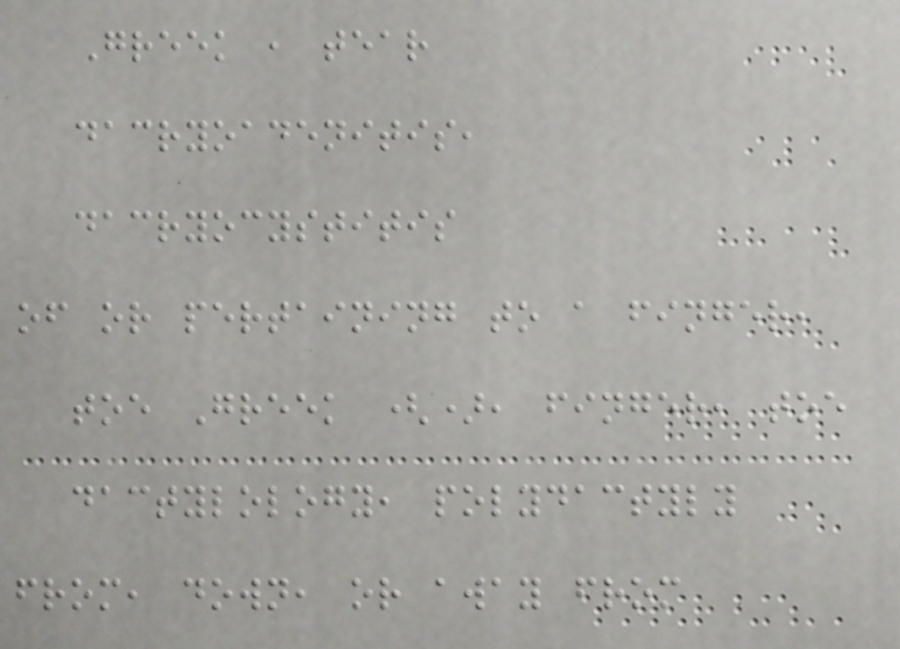Greek , tear
dacryoadenitis,
dacryocystitis
of or pertaining to a finger,
toe Greek (), finger, toe
dactylology, polydactyly
from, down, or away from
